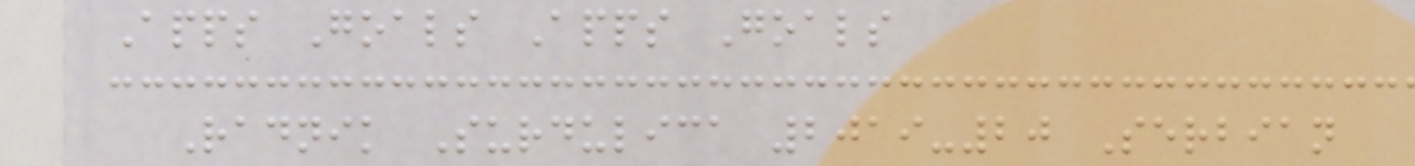Apps Goals Apps Goals
Radnik Surdulica 2019-20 Serbian
